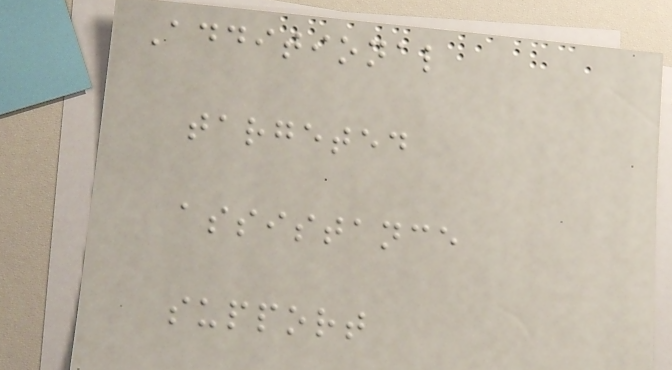Additional
targeted
assistance
support
